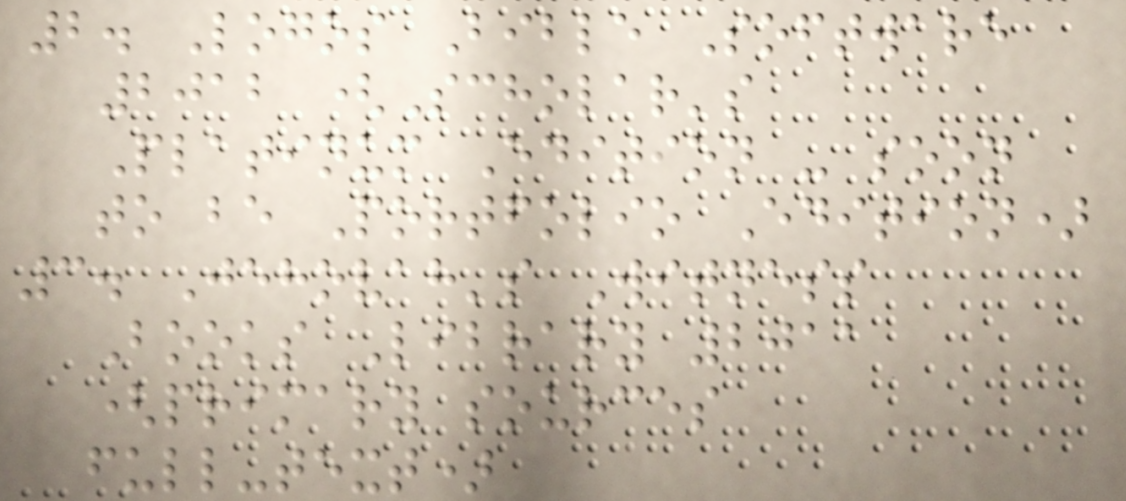2. Logos Bible Software
2012 (Scholar's
Platinum Edition - soon
to be Portfolio Edition)
3. Jehovah's Witness
Books Library 2011
(primary sources
full-text)
